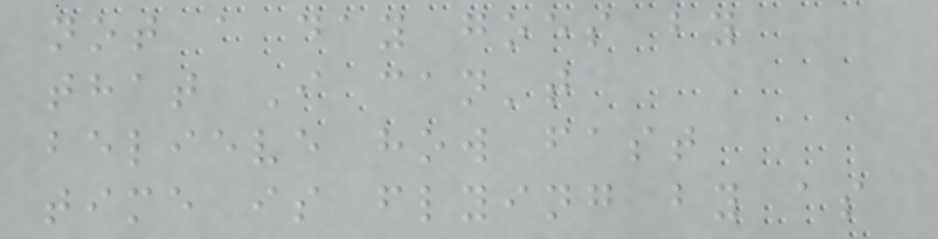not a day goes by
that I can't
believe how fast
time is flying by as
